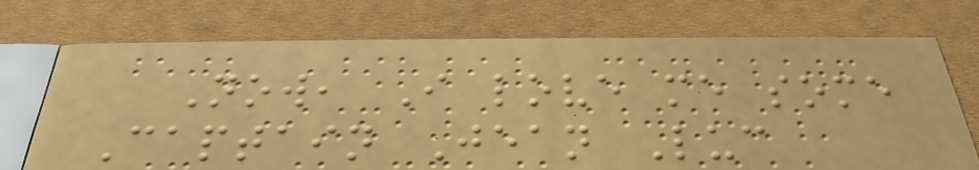Now, I love me some
Captain Jean Luc
